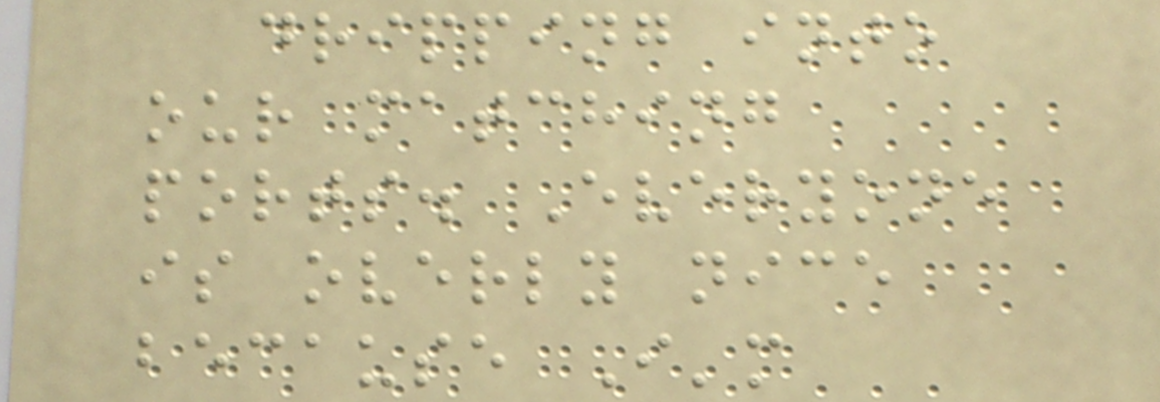dripping into
our matching
ports. Everyone
is overly nice
because I'm
